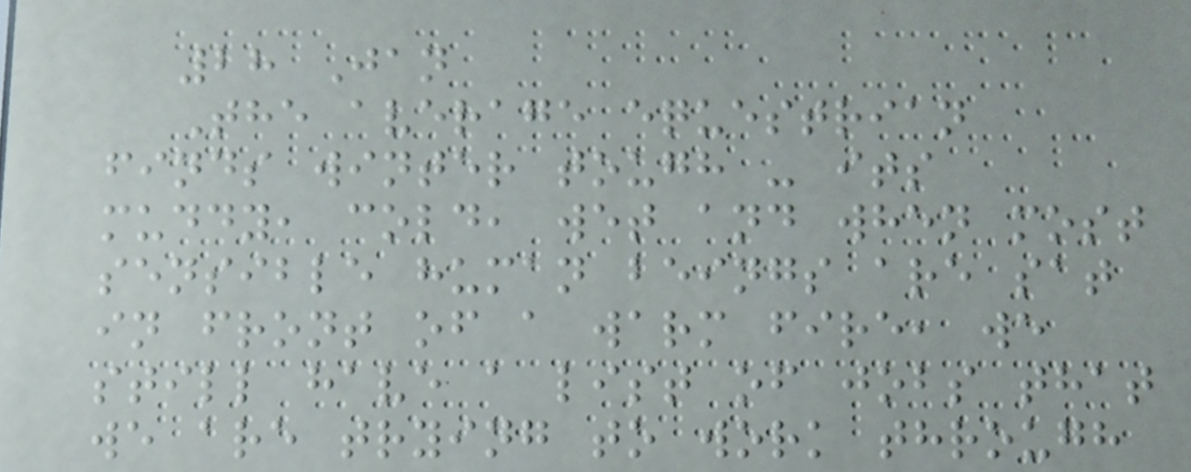28 Jan
The average equestrian
finds winter tough - its
muddy, cold, wet and when most
sensible human beings are sat
in front of a warm fire, we
still have a list of jobs that
we are trying to work through
